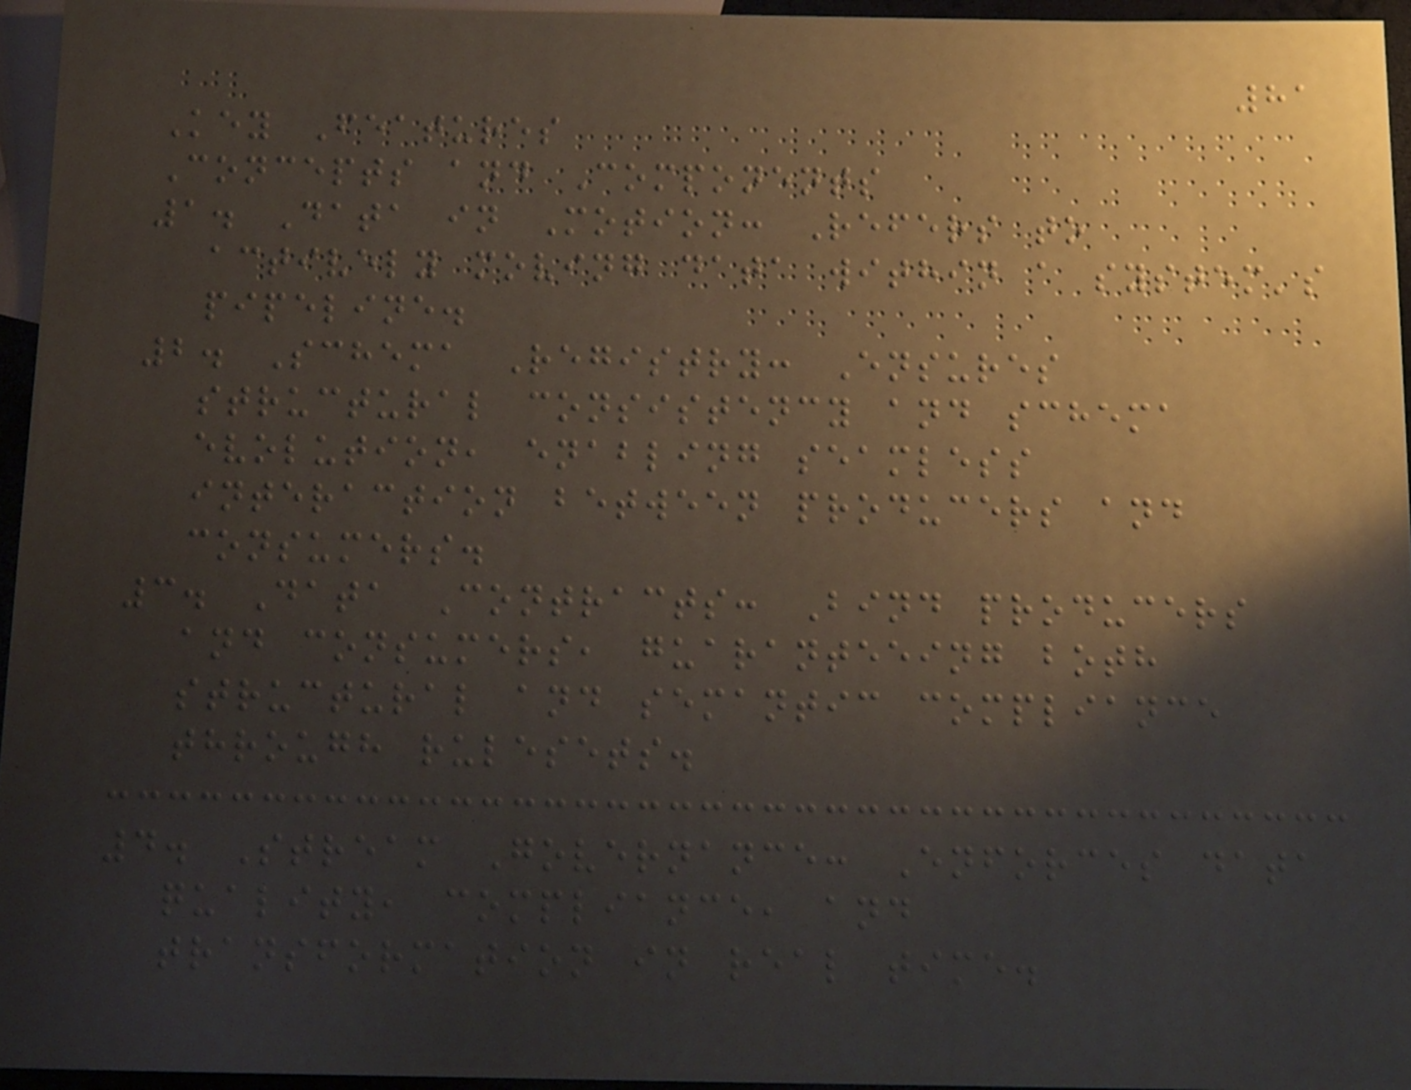81
Key Features
Concepts and Components
1. Data in Motion: Refers to
actively moving data within a system's
pipeline.
2. Schema Registry: Ensures
structural consistency and schema
evolution, enabling seamless
interaction between producers and
consumers.
3. Data Contracts: Bind producers
and consumers, guaranteeing both
structural and semantic compliance
through rulesets.
4. Stream Governance: Enforces data
quality, compliance, and
transformation in real time.
